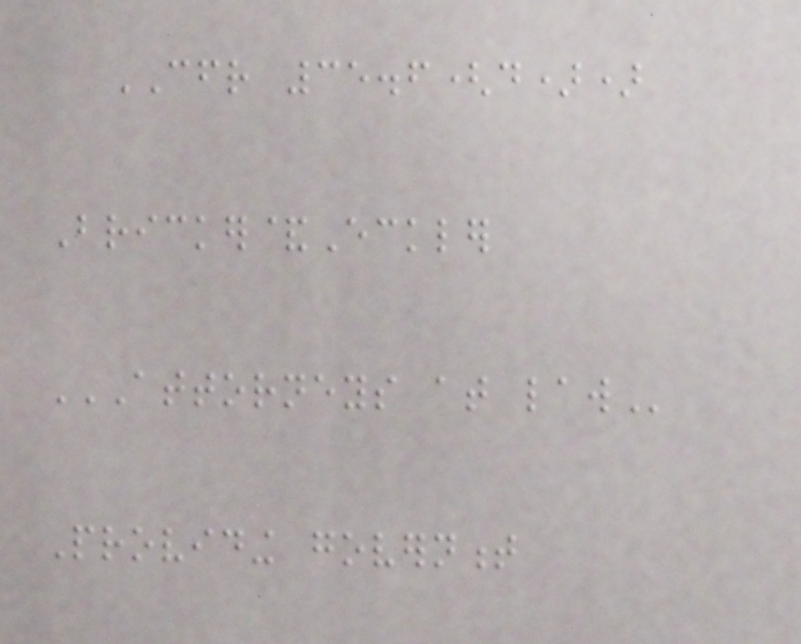CFR 35.6(d))
Bricker&Eckler
ATTORNEYS AT LAW
Providing government
